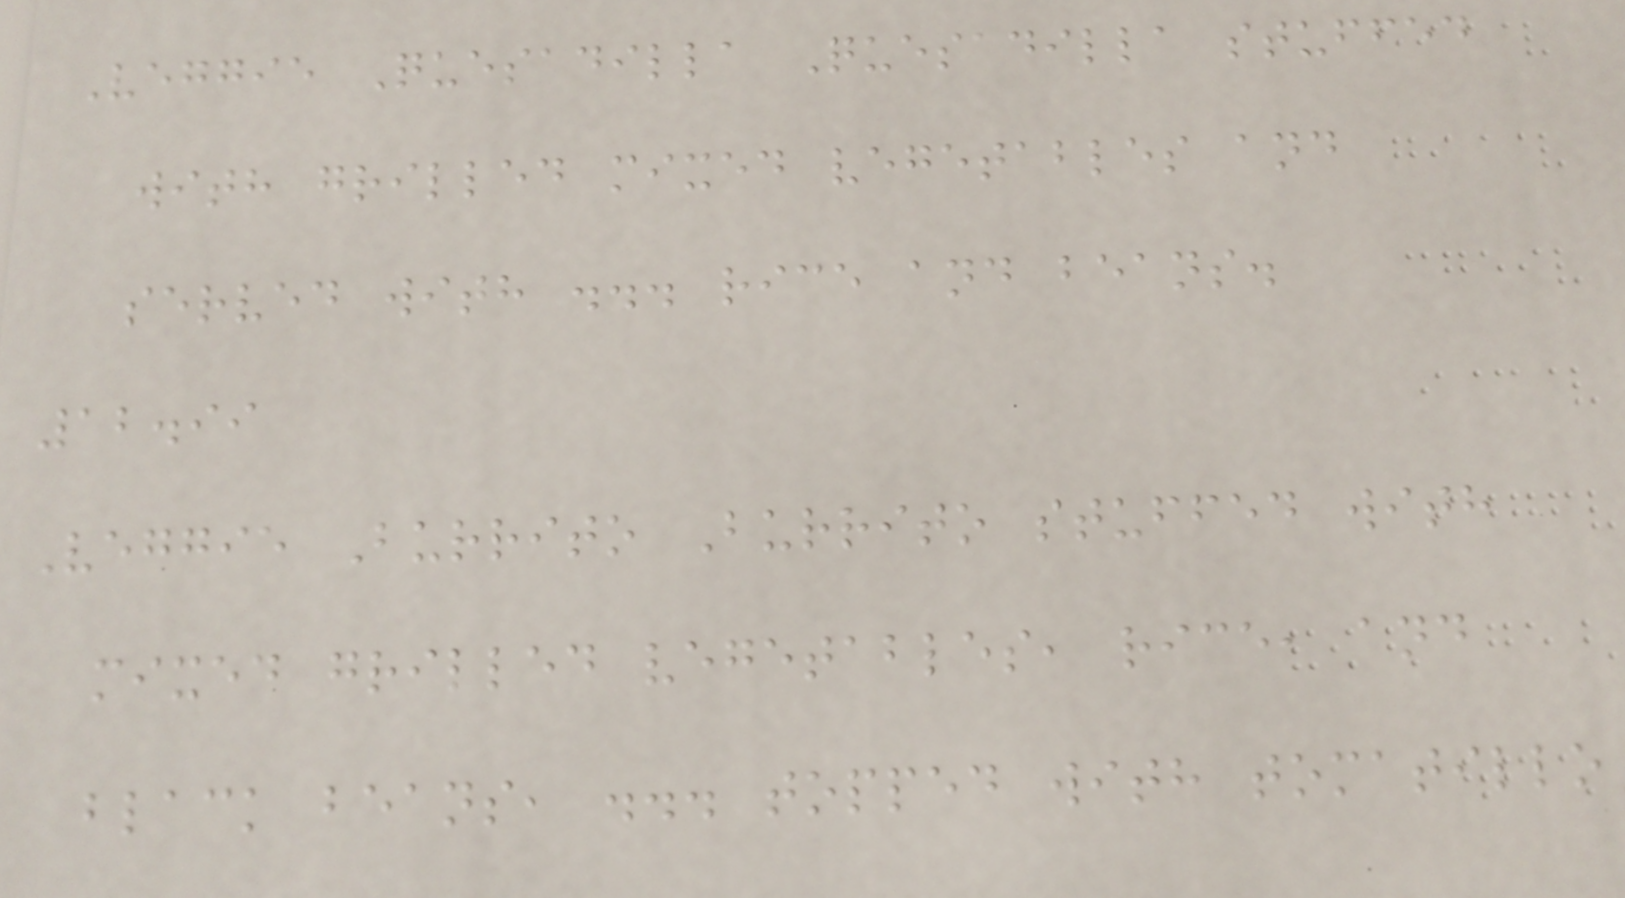Veggie Quesadilla Quesadilla stuffed
with grilled mixed vegetables and
served with ... rice and beans.
12.99
Veggie Burrito Burrito stuffed with
mixed grilled vegetables, rice, and
black beans, ... topped with tomatillo
